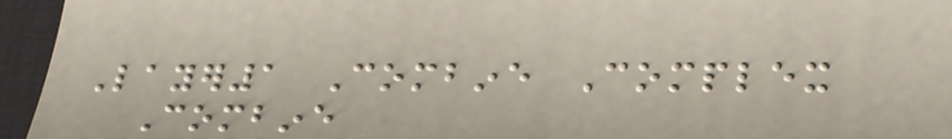Layer1 Combine Complex
Combine
